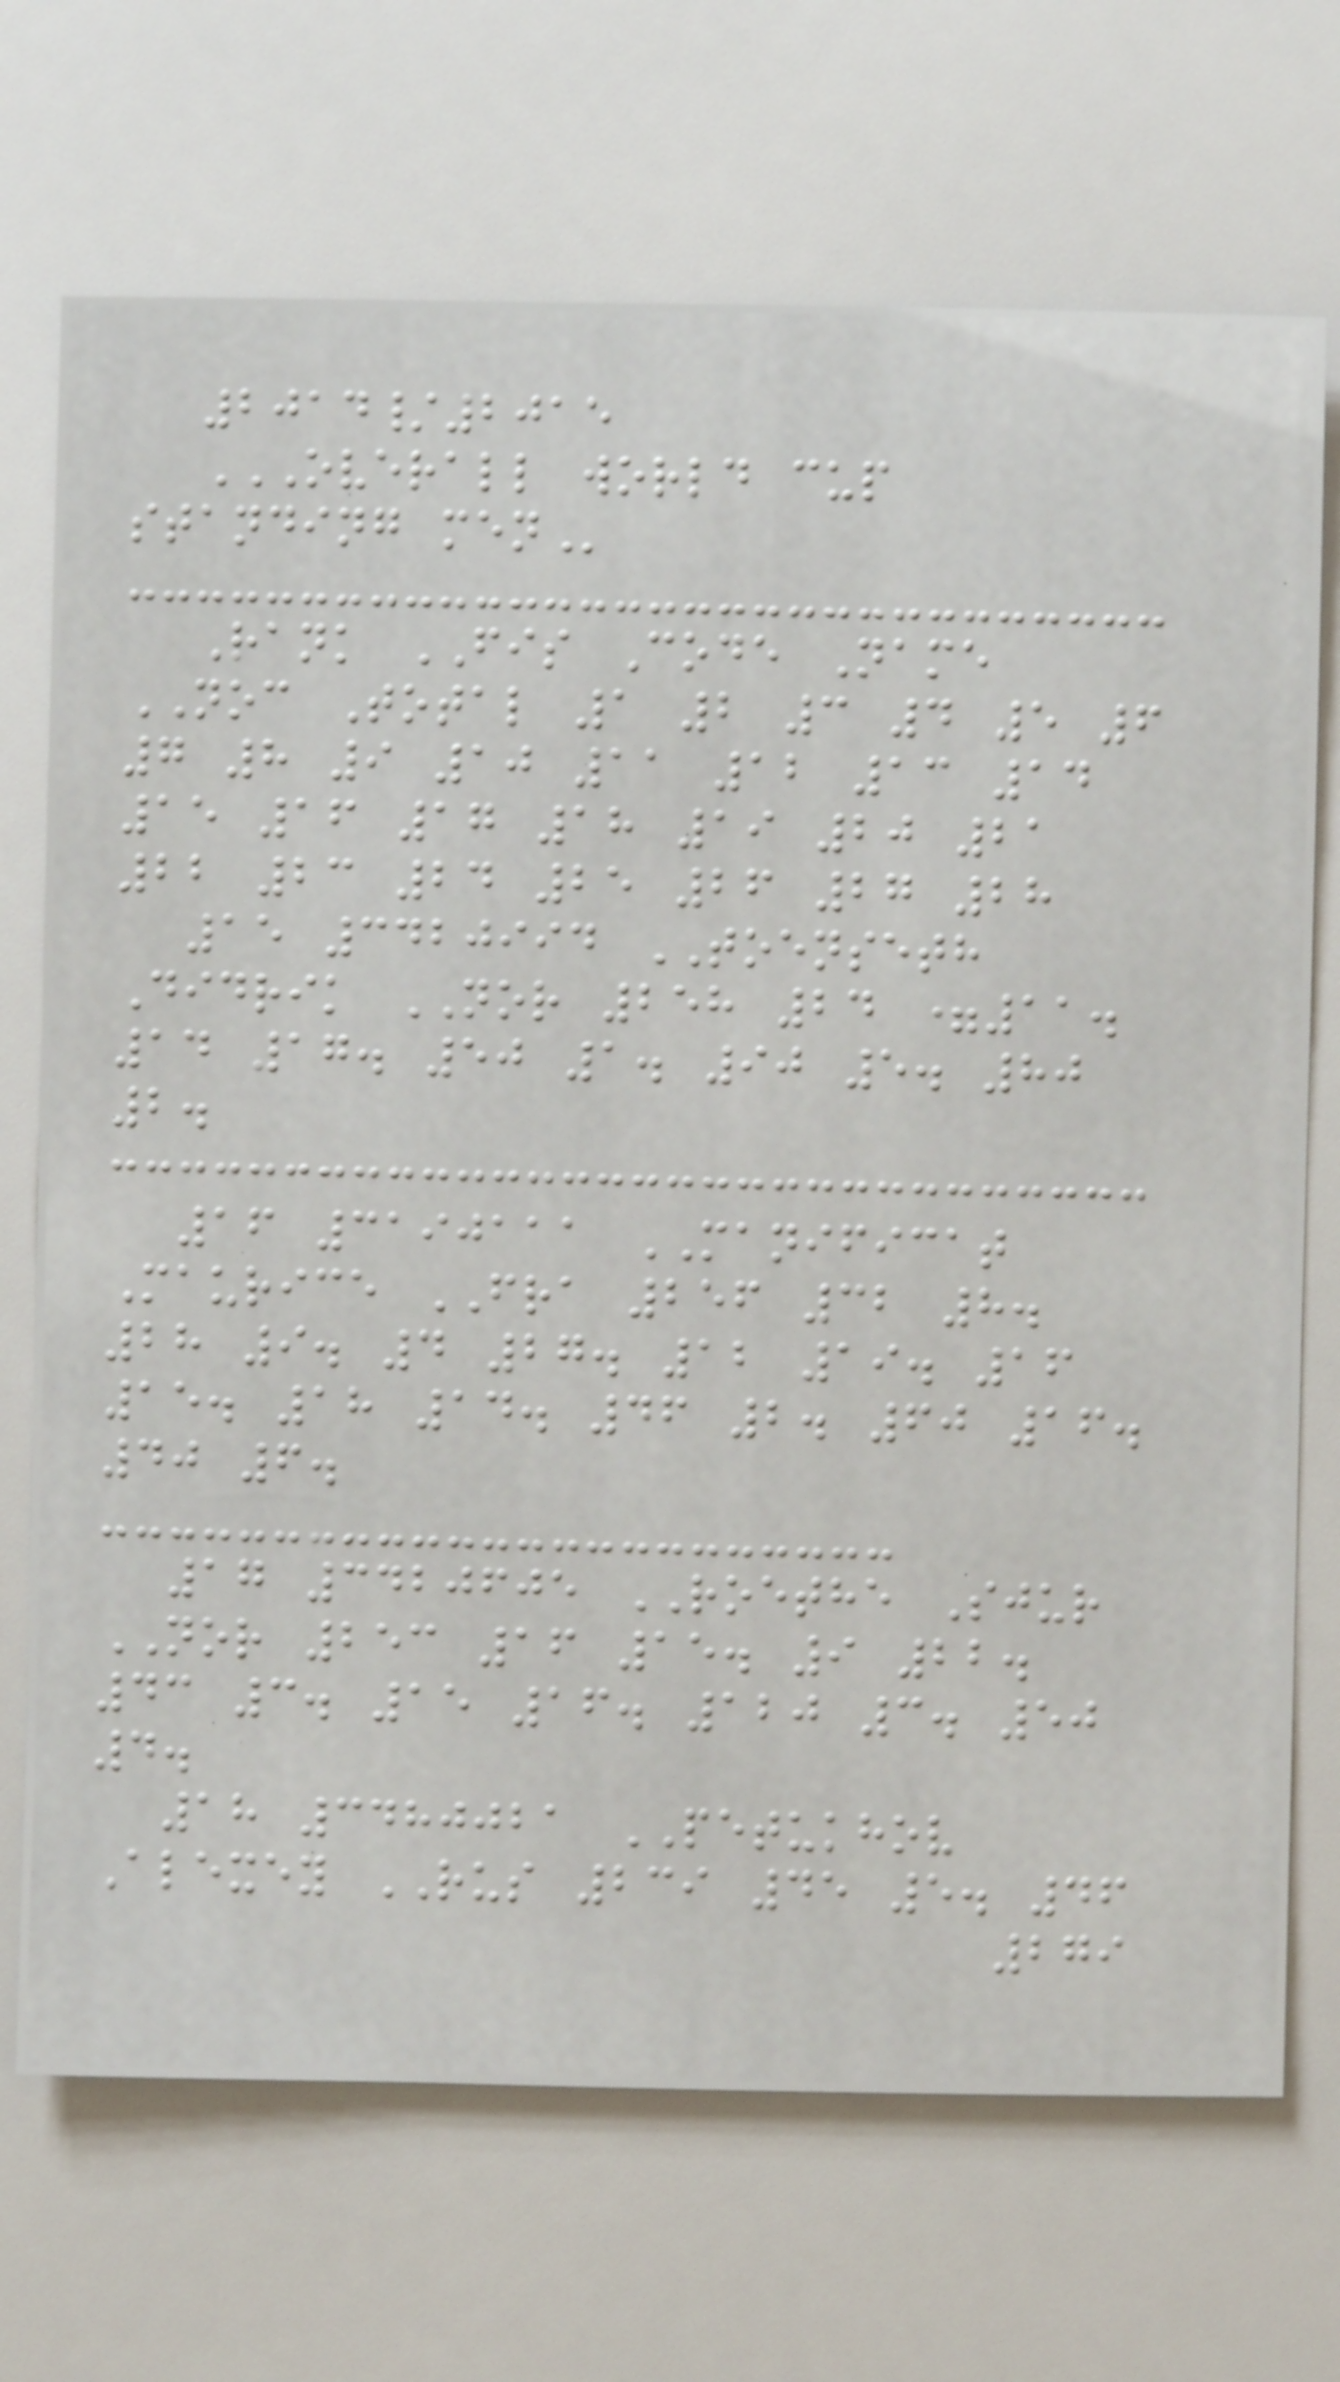2014/2015
OVERALL WORLD CUP
STANDING MEN
Rank FIS Code Name
NOC Total 1 2 3 4 5 6
7 8 9 10 11 12 13 14
15 16 17 18 19 20 21
22 23 24 25 26 27 28
15 3420994 TOENSETH
Didrik NOR 258 24 =11.
14 17. 50 1. 90 5. 80
2.
16 3190111 MANIFICAT
Maurice FRA 256 32 8.
28 9. 4 27. 12 19. 16
15. 18 14. 46 2. 60 16.
40 6.
17 3420605 ROETHE Sjur
NOR 253 16 15. 9 22.
43 3. 15 16. 120 3. 50
4.
18 3480021 PETUKHOV
Alexey RUS 239 45 5. 46
279
